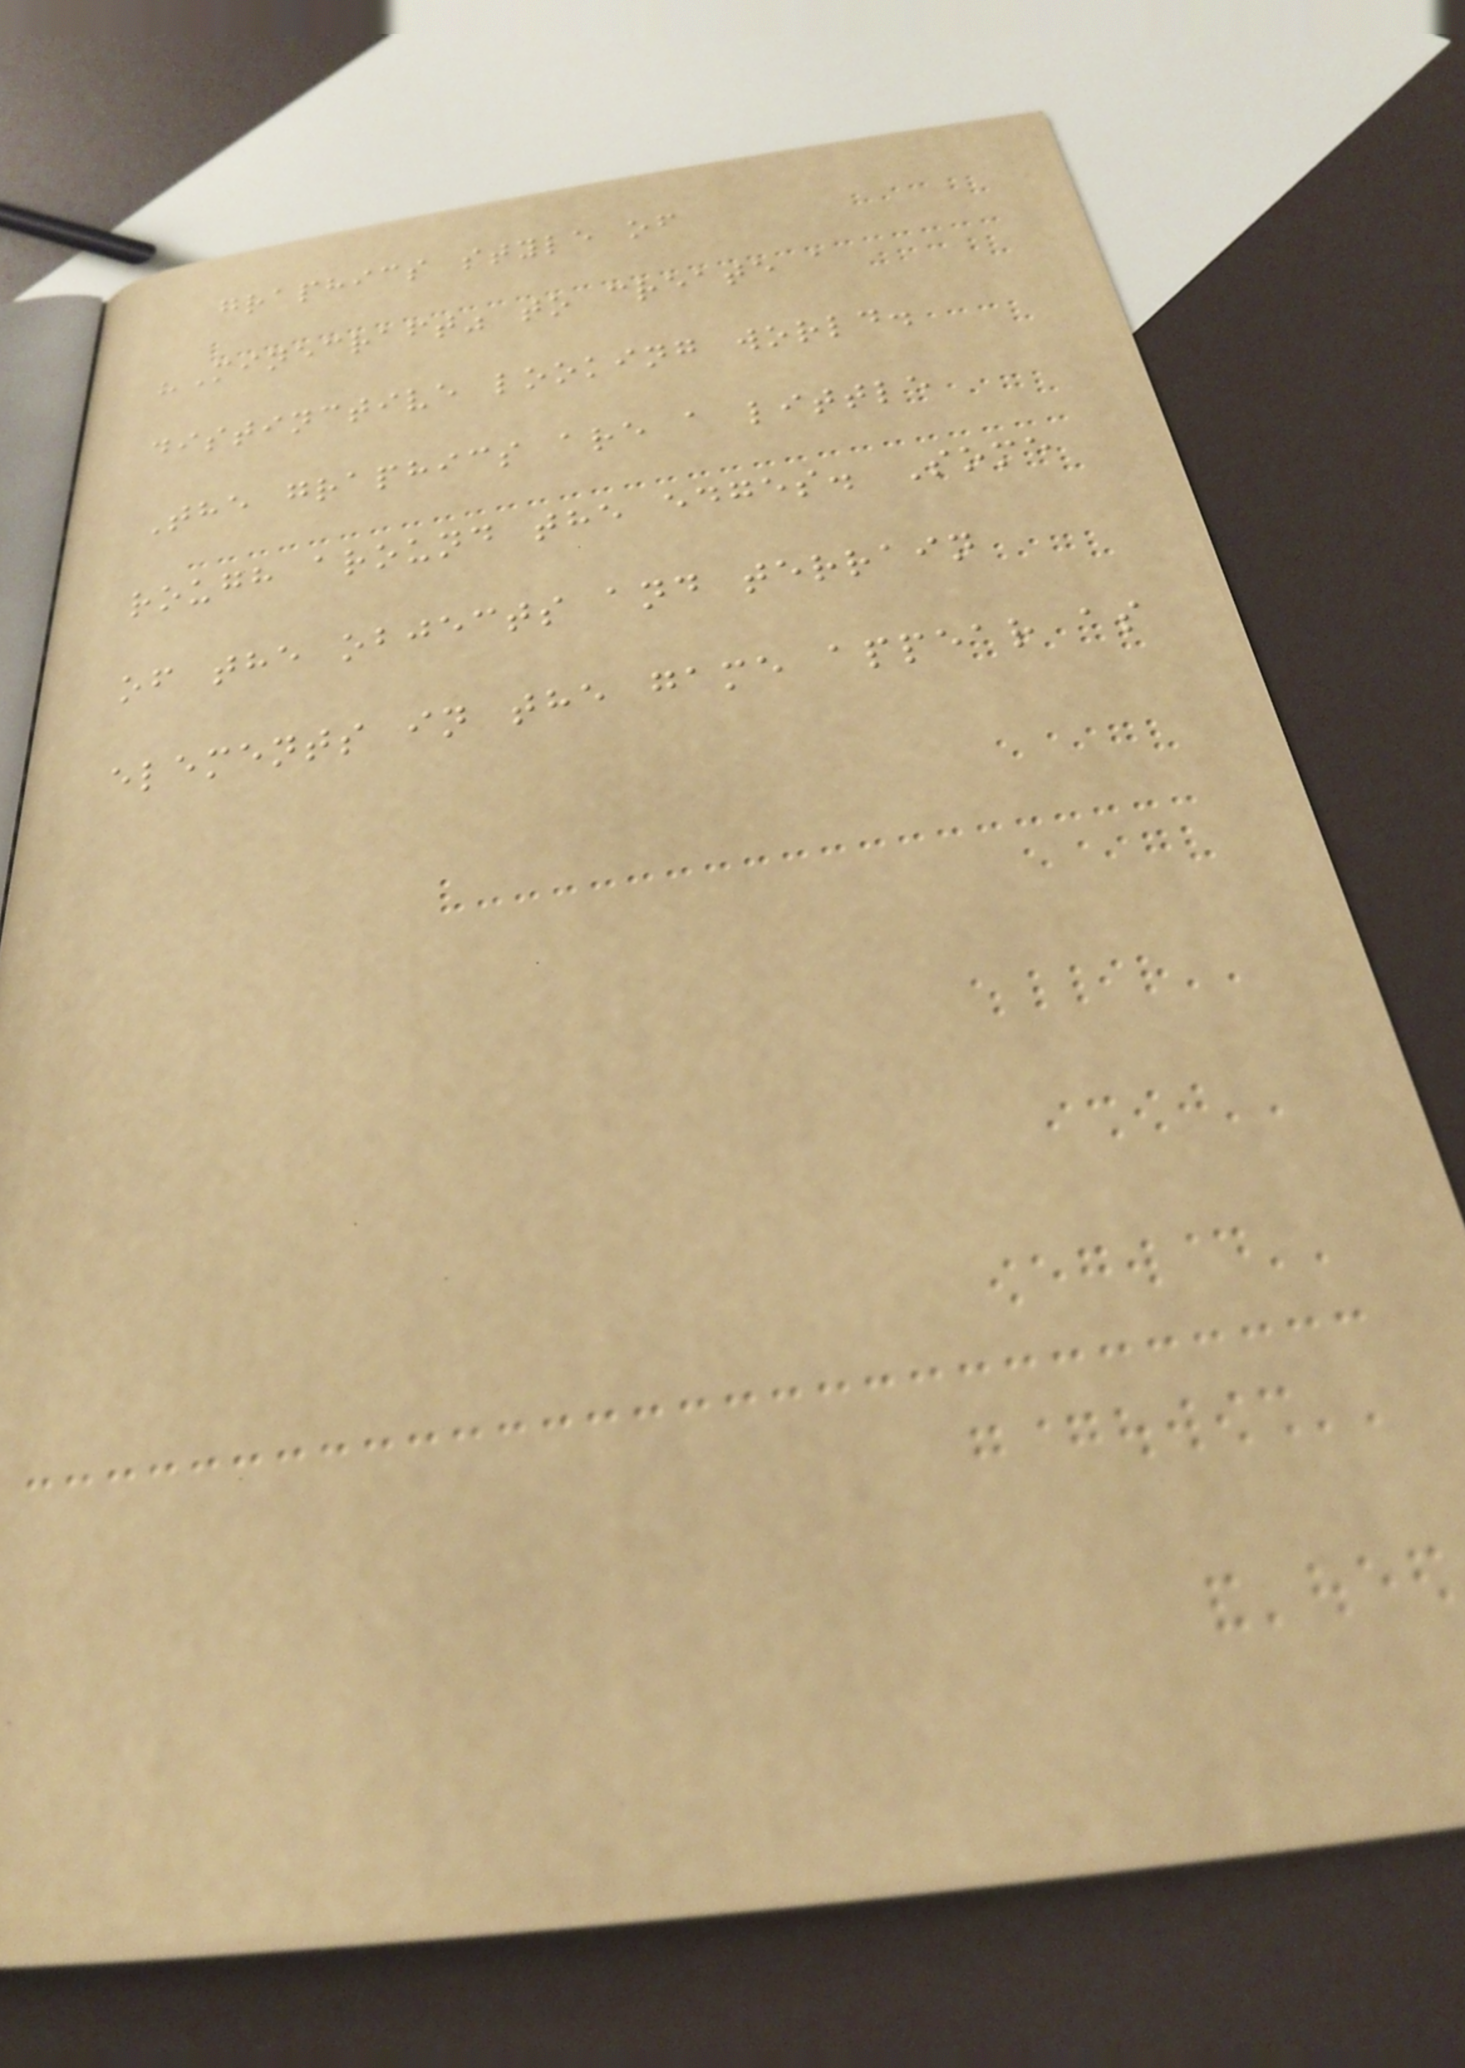graphics style of
"Minecraft" to create a
distinctive looking world.
The graphics are a little
rough around the edges. Some
of the objects and terrain
elements in the game appear as
